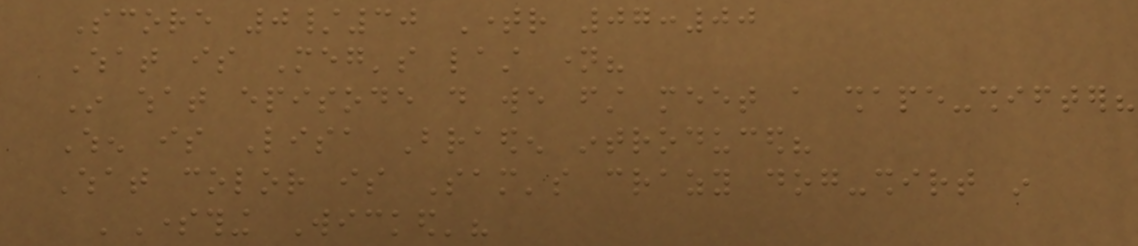Score 0/30 Timer 07:00
What is Meg's last name?
In what episode do we first meet a shape-shifter?
When is Lisa Braeden introduced?
What color is Sam's crazy dog-shirt in
'Something Wicked'?
